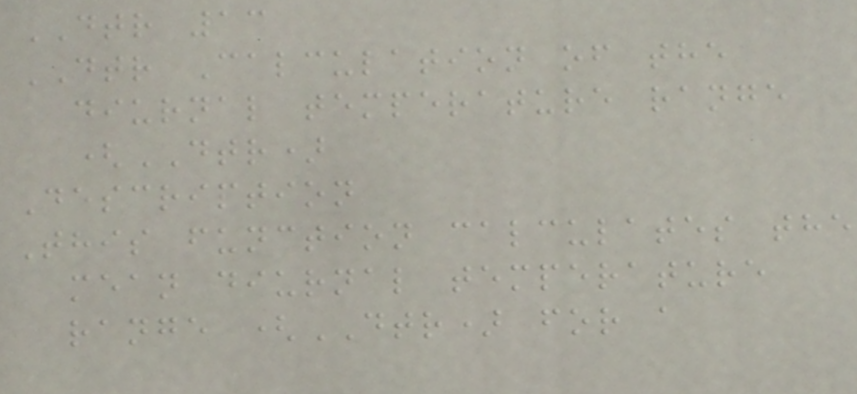DTR 13
DTR Calculation of the
diurnal temperature range
(DTR)
Description
This function calculates the
mean diurnal temperature
range (DTR) for a
